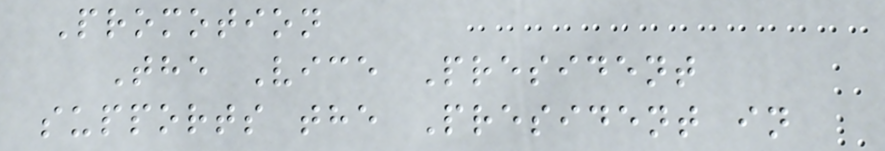Promotion
The Vice President
supports the President in
